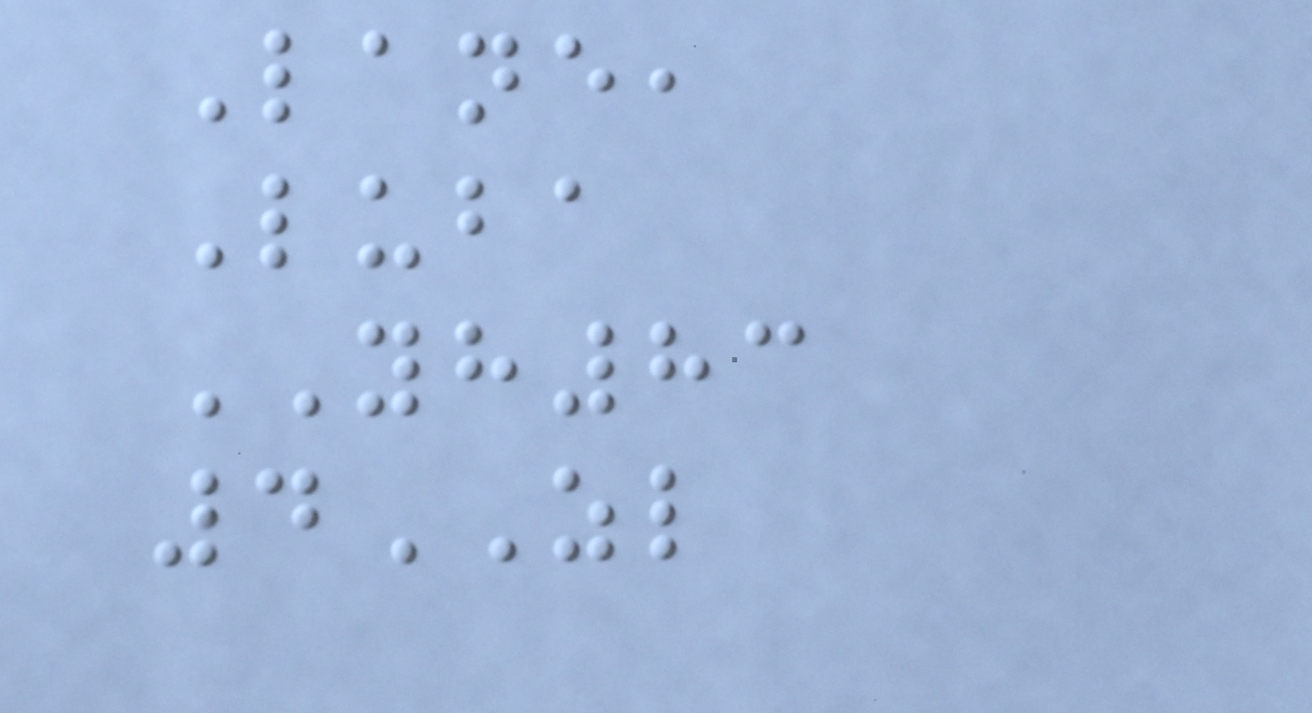Lane,
Luba
YH83
4ZL
